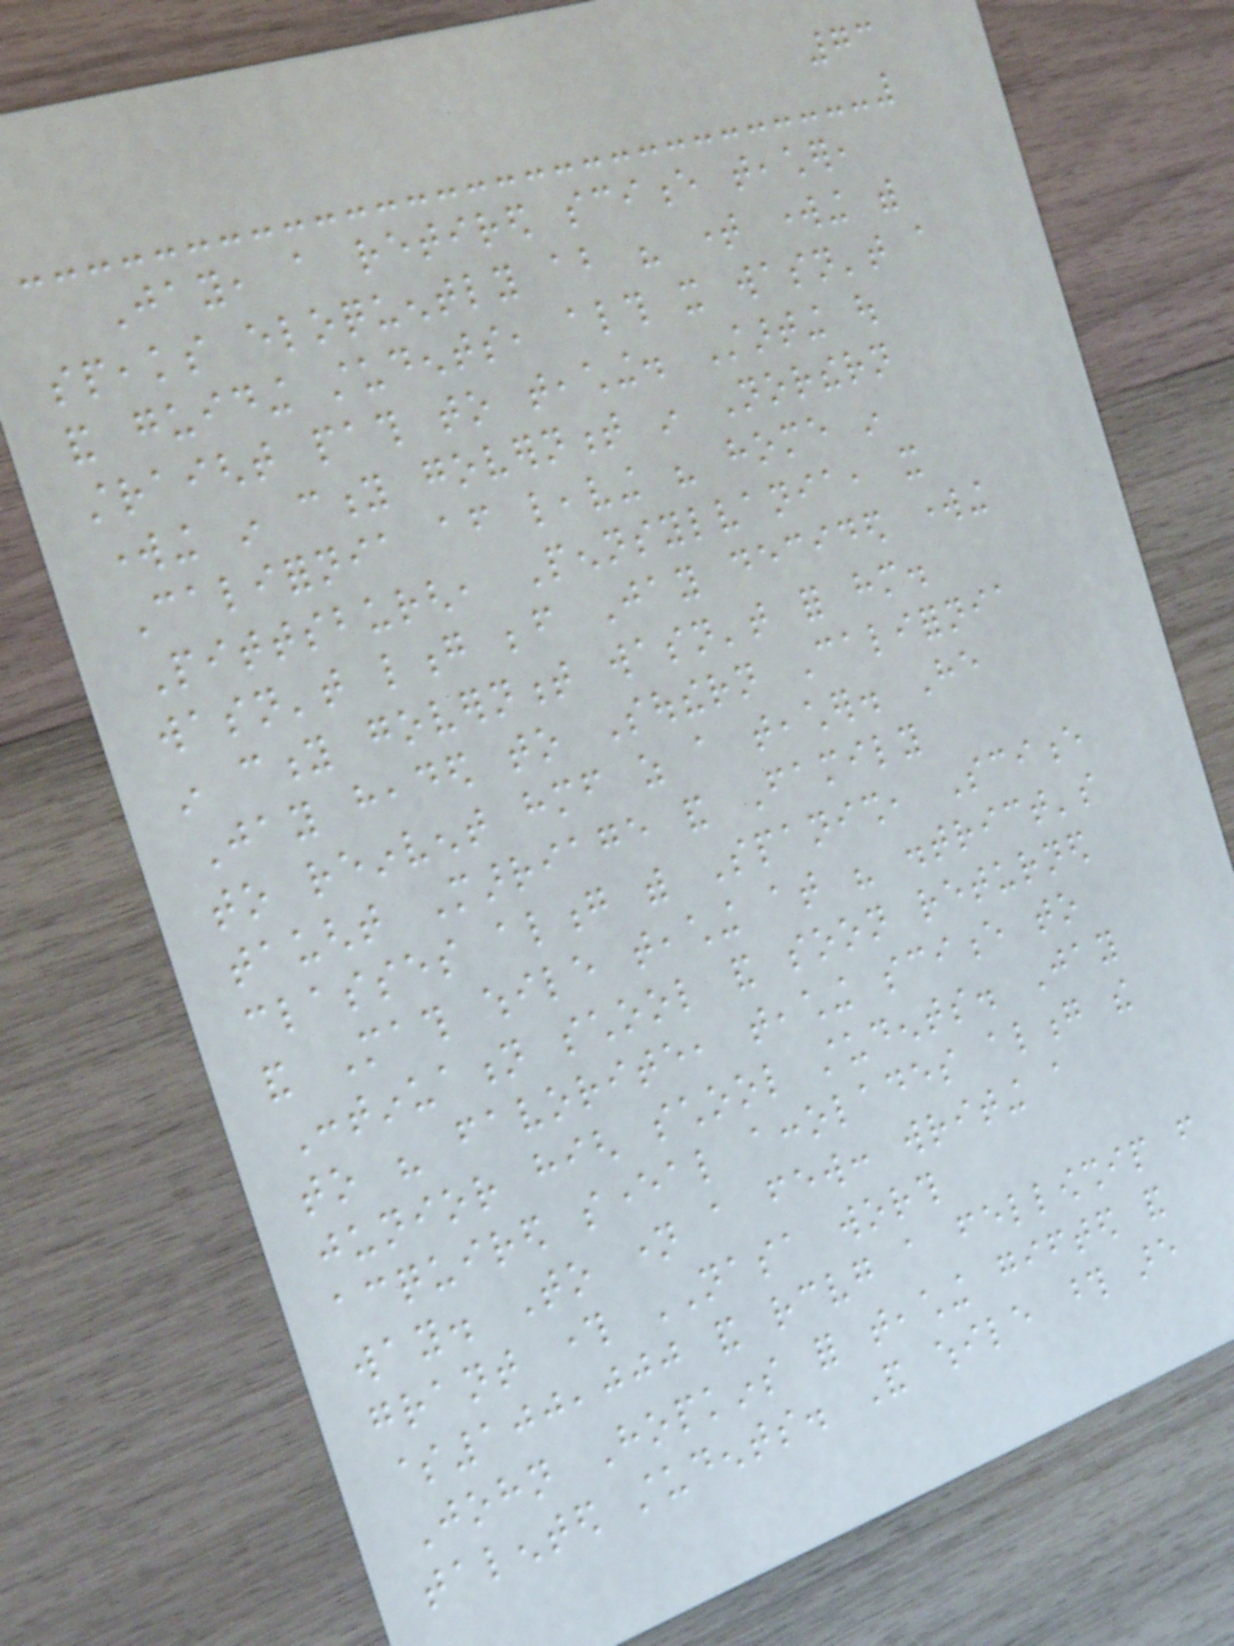73
Jay, a retired science teacher,
speaks eloquently about his time working with
and guiding students, although it wasn't a
straight path to teaching. Starting out
working in city government in Northern
California after leaving his home in
Pittsburgh, Pennsylvania, it
wasn't long before Jay decided working
in city government wasn't for him.
Jay headed to Southern California
to reinvent himself as a teacher. He
taught Marriage and Family
classes along with Spanish, Science
and Math while teaching at his district's
Continuation school and soon returned
to his favorite, teaching science to
junior high school students. Jay
acquired several accolades along the
way. To name a few: writing a
grant through NASA worth
$100,000 and receiving a fellowship from
John Hopkins for teaching gifted and
talented students. And while those are
